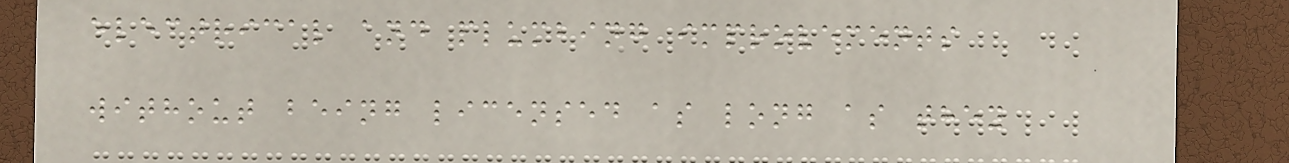electrical and plumbing improvements
without being licensed as long as they
